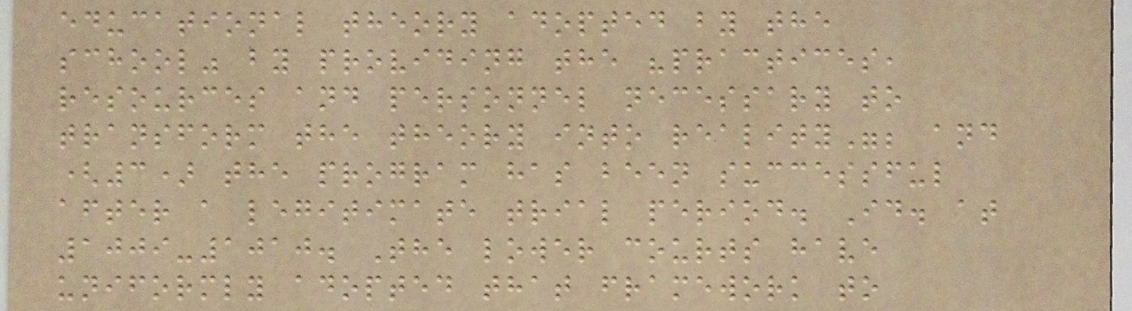educational theory adopted by the
school" by providing the "practices,
resources and personnel necessary to
transform the theory into reality"; and
(3) the program has been successful
after a legitimate trial period. Id. at
1009-1010. The lower courts have
uniformly adopted that framework to
